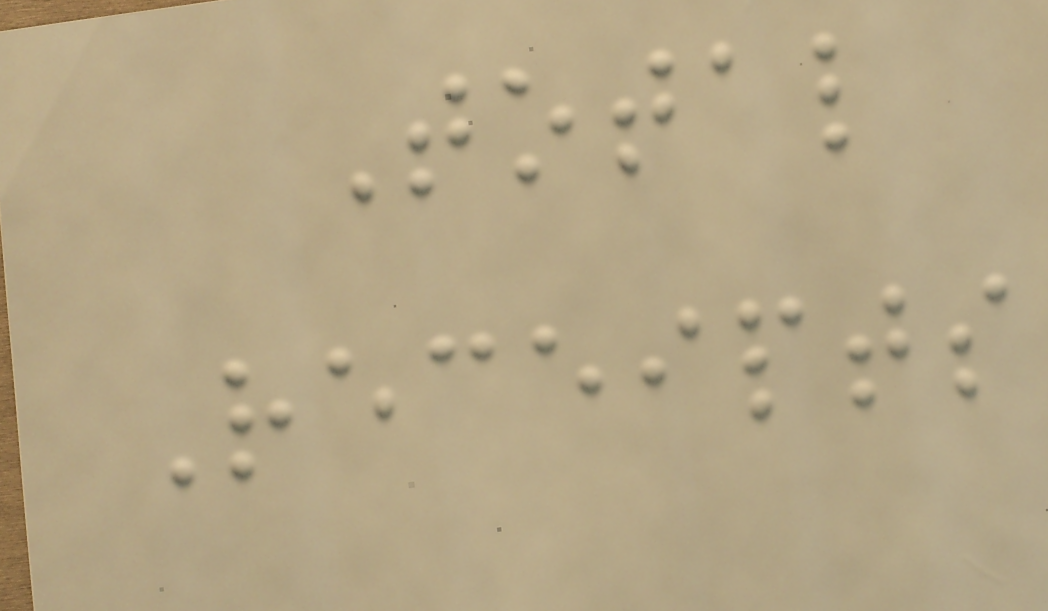Total
Receipts
